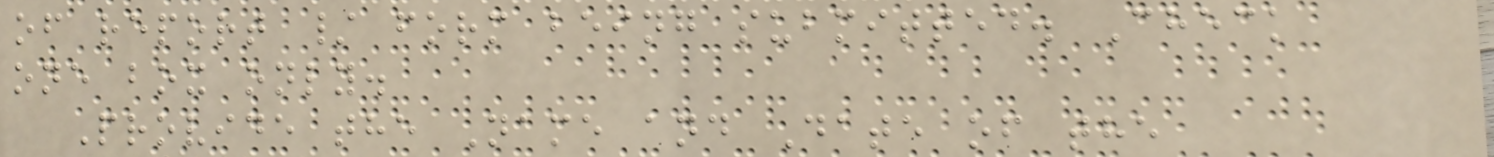of report / form being submitted. Check
one box only.
Provide the Name and Date of the
